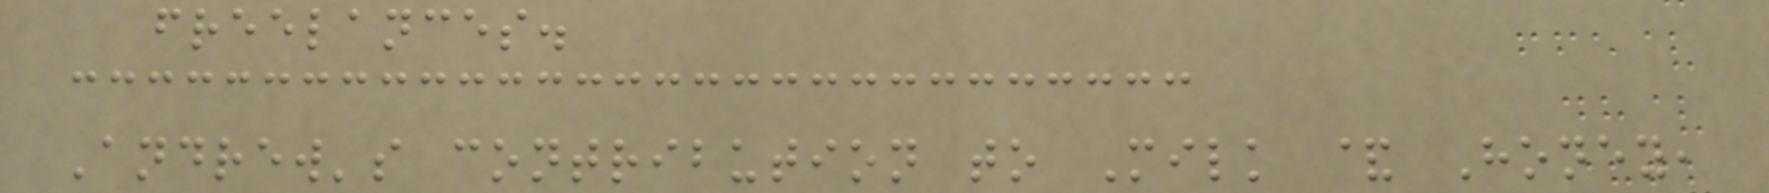freelances.
Andrew's contribution to Milk & Honey,
